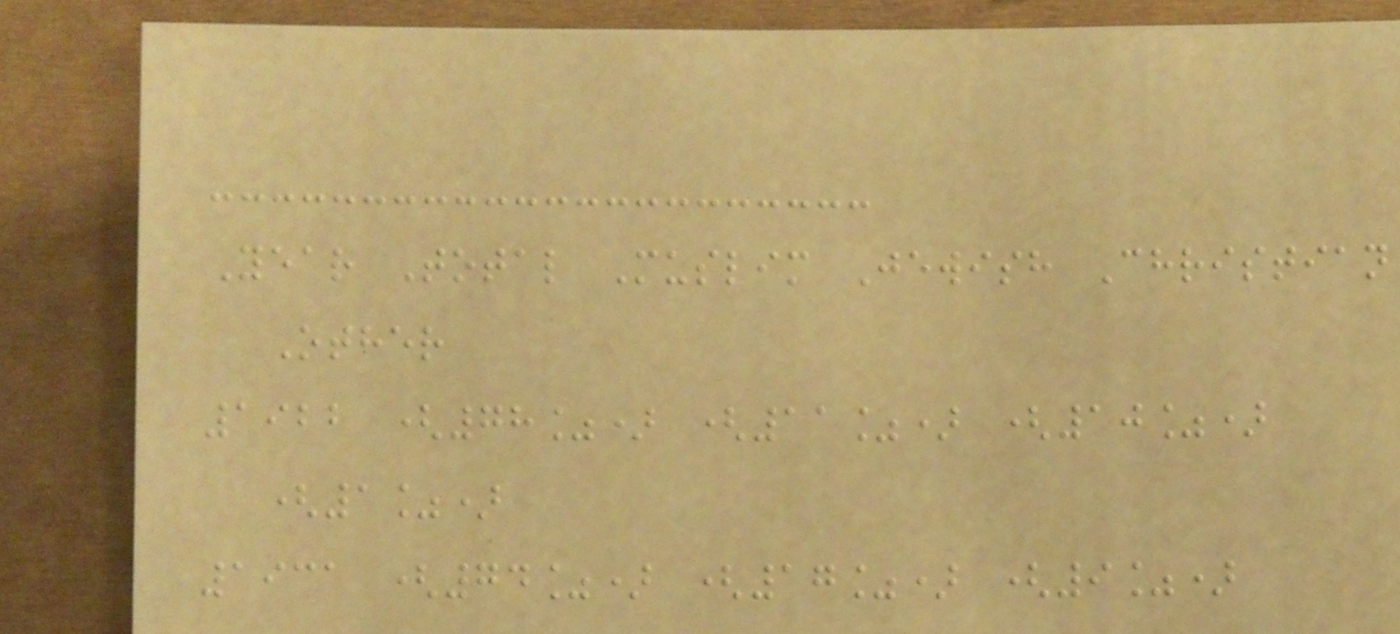Year Total Muslim Jewish Christian
Other
1922 (78%) (11%) (10%)
(1%)
1931 (74%) (17%) (9%)
